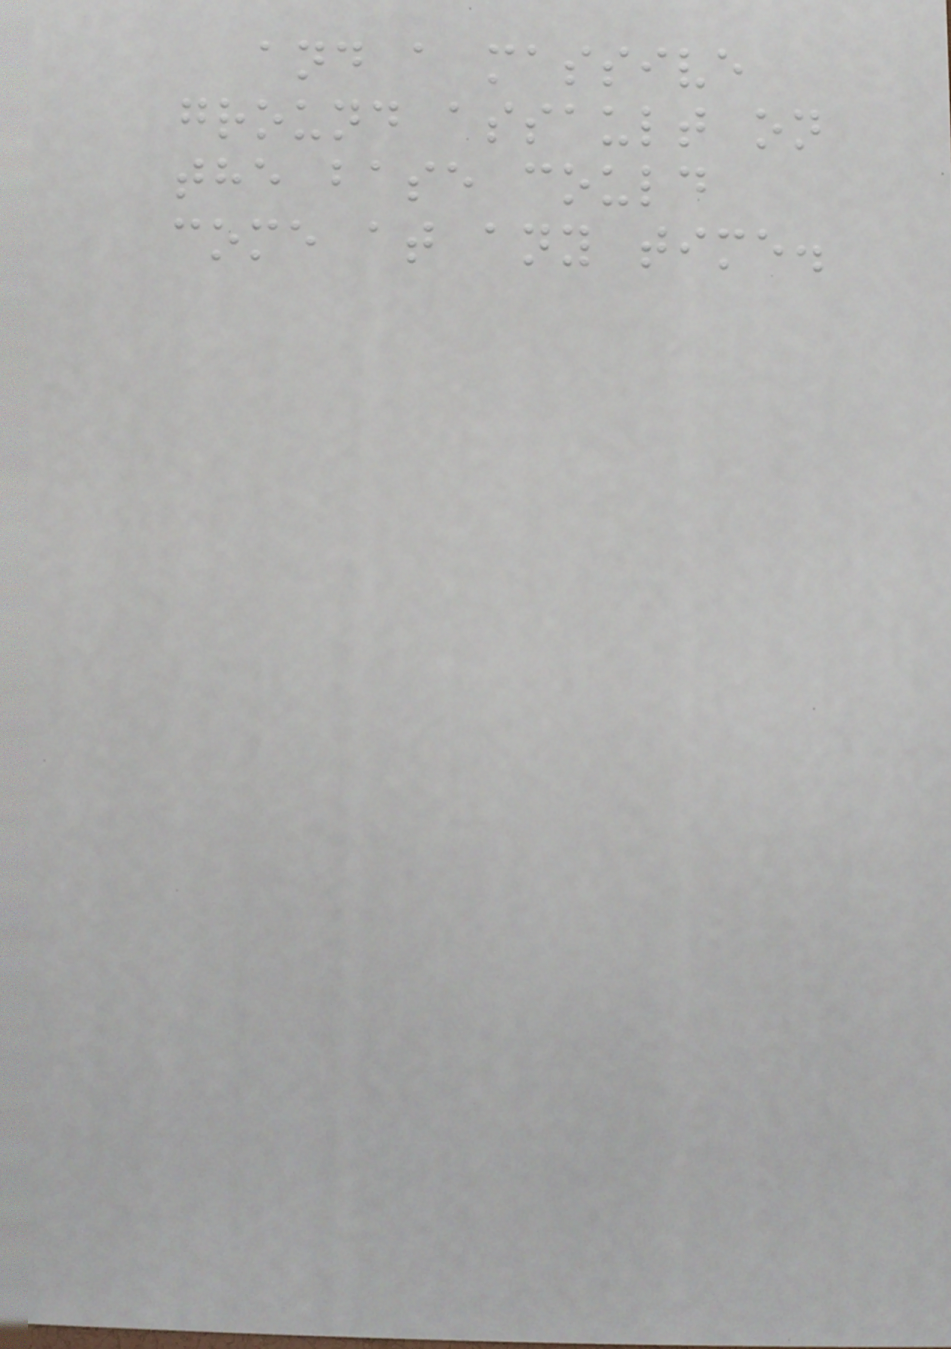and a massive
ground assault on
the base could
come at any time.
